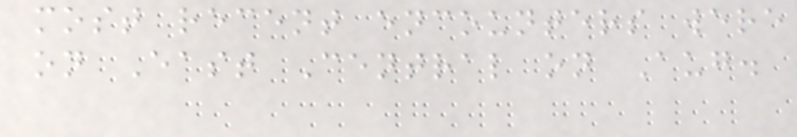most recent encounters were
on East Central on Aug.
